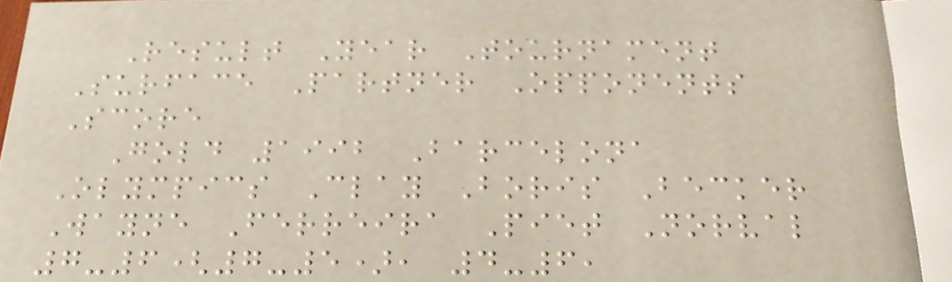Result Year Tournament
Surface Partner Opponents
Score
Gold 1992 Barcelona
Olympics Clay Boris Becker
Wayne Ferreira Piet Norval
7-6(7-5), 4-6,
